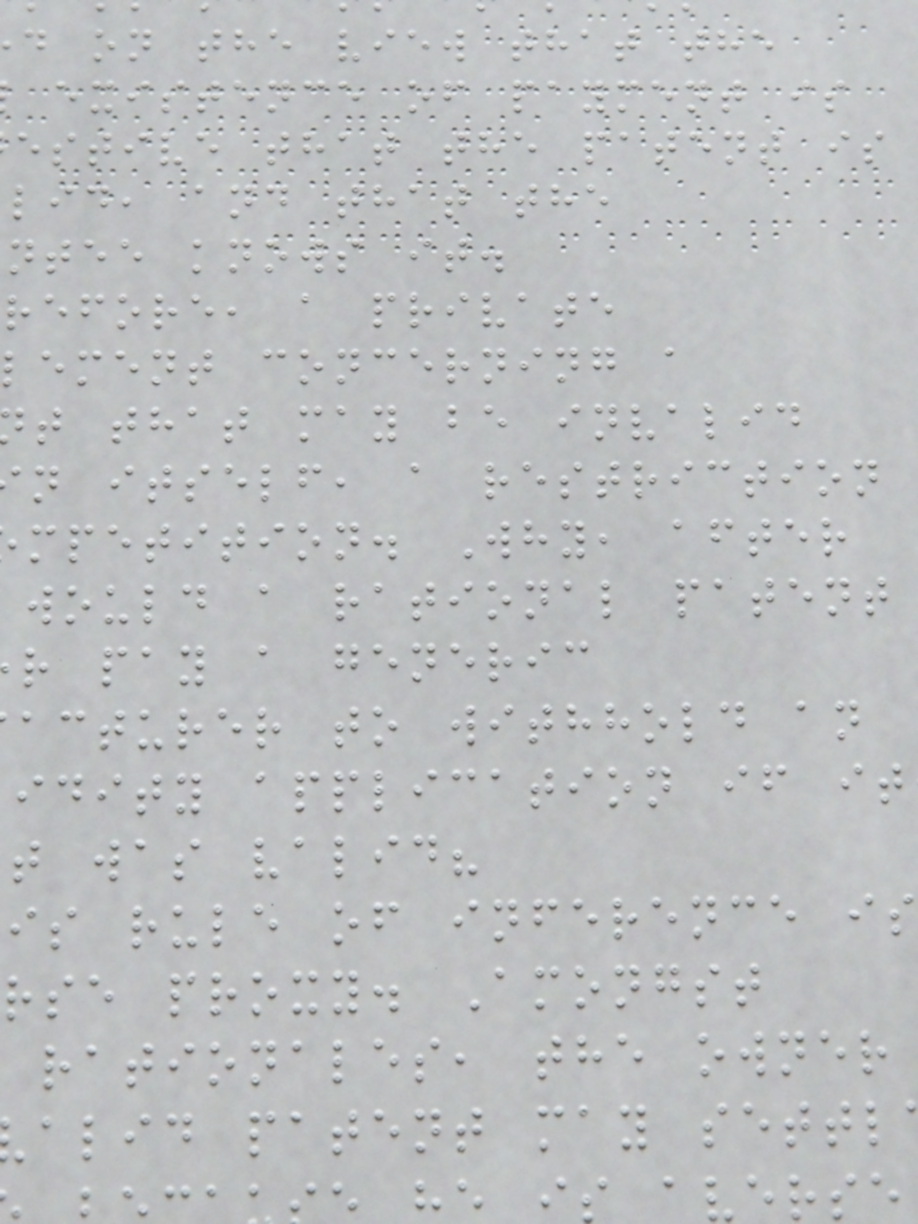d on the view that the
existence of payment is
estive that the patent is
lid, and that the
ntee knows it.
refore, a private
lement concerning a
t that may be invalid
n itself, a restriction
mpetition. Why, after
would a rational patent
r pay a generic
acturer to withhold an
idity application if it
t was valid?
is rule of inference is
rse proxy. Amongst
rationales, the owner
alid patent may settl
